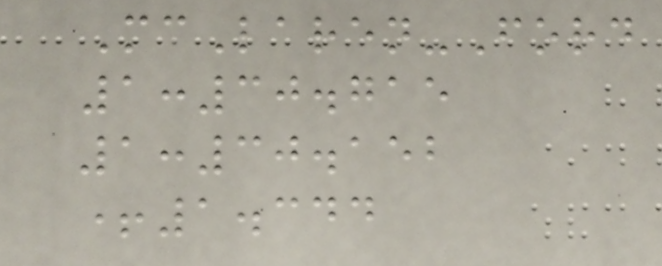McLaren-Ford
1:30.715
1:30.152
+1.344
